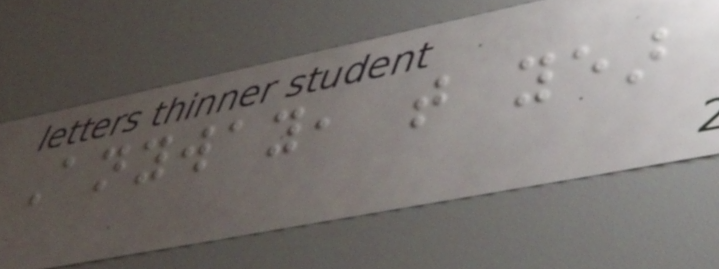Anyway, that year
